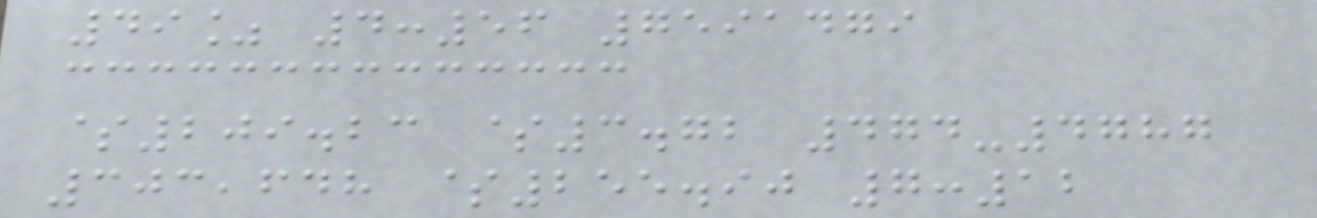49% 4:56 7591479
$209.23 $3.72 474-4787
303,648 $255.90 7:12
